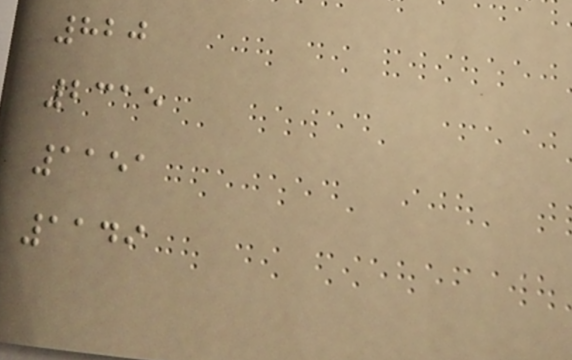820
2315
1151
1149
